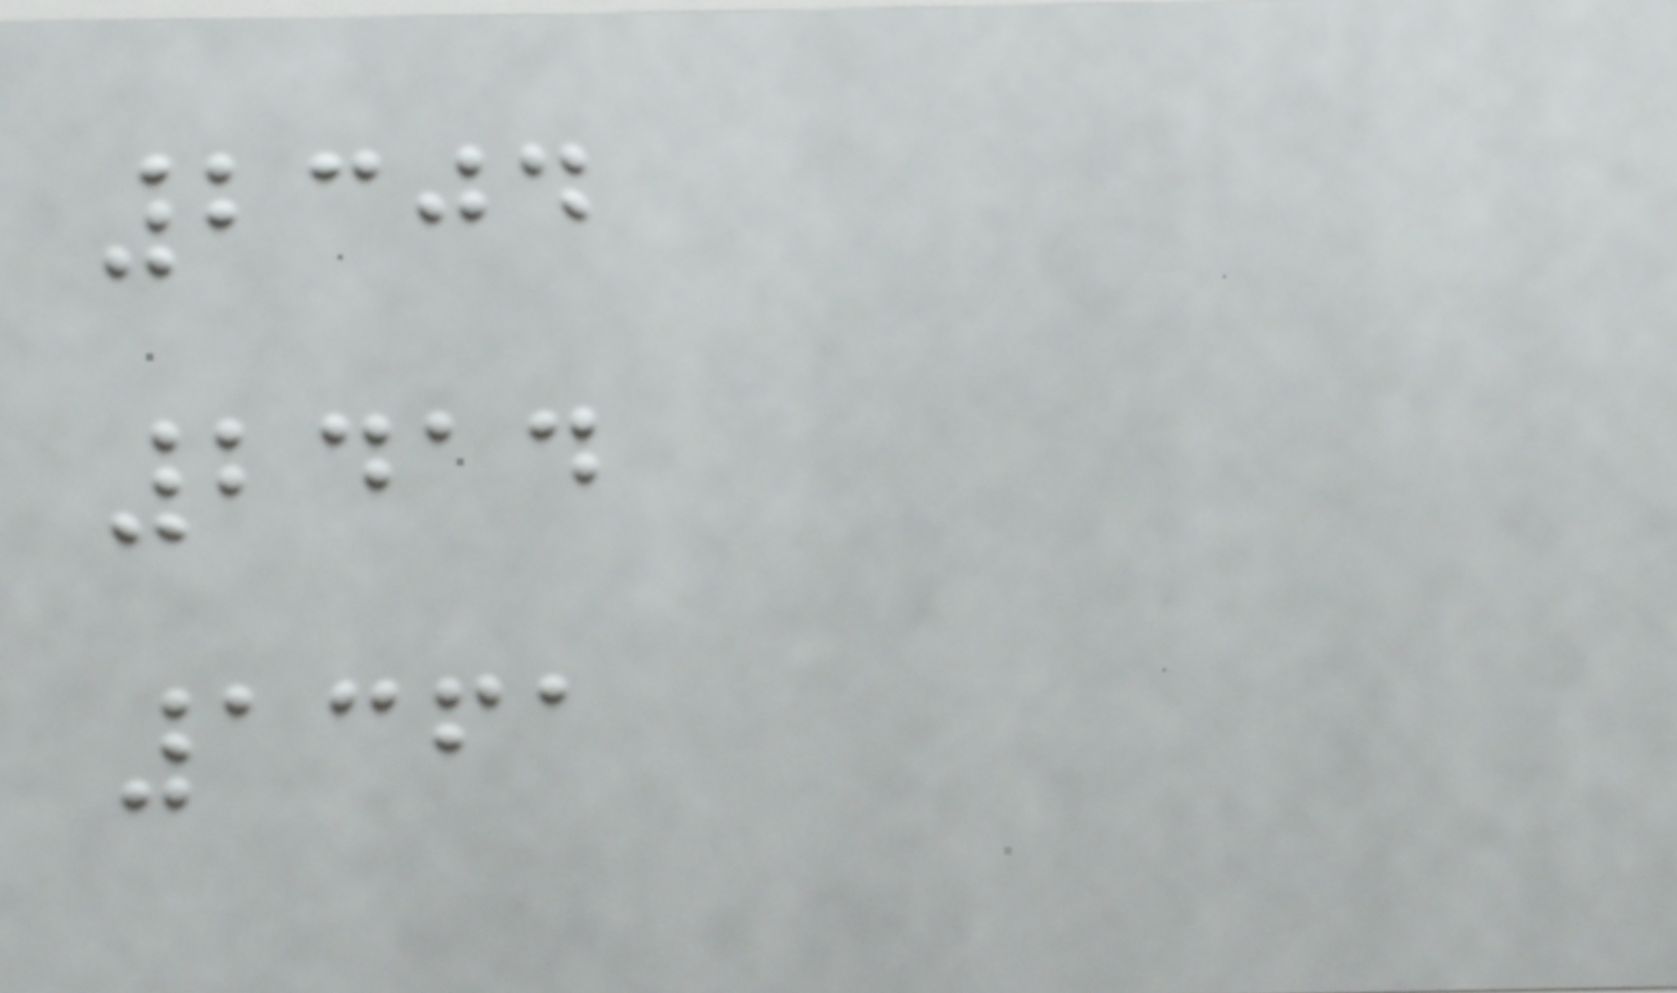2304
2414
1361
